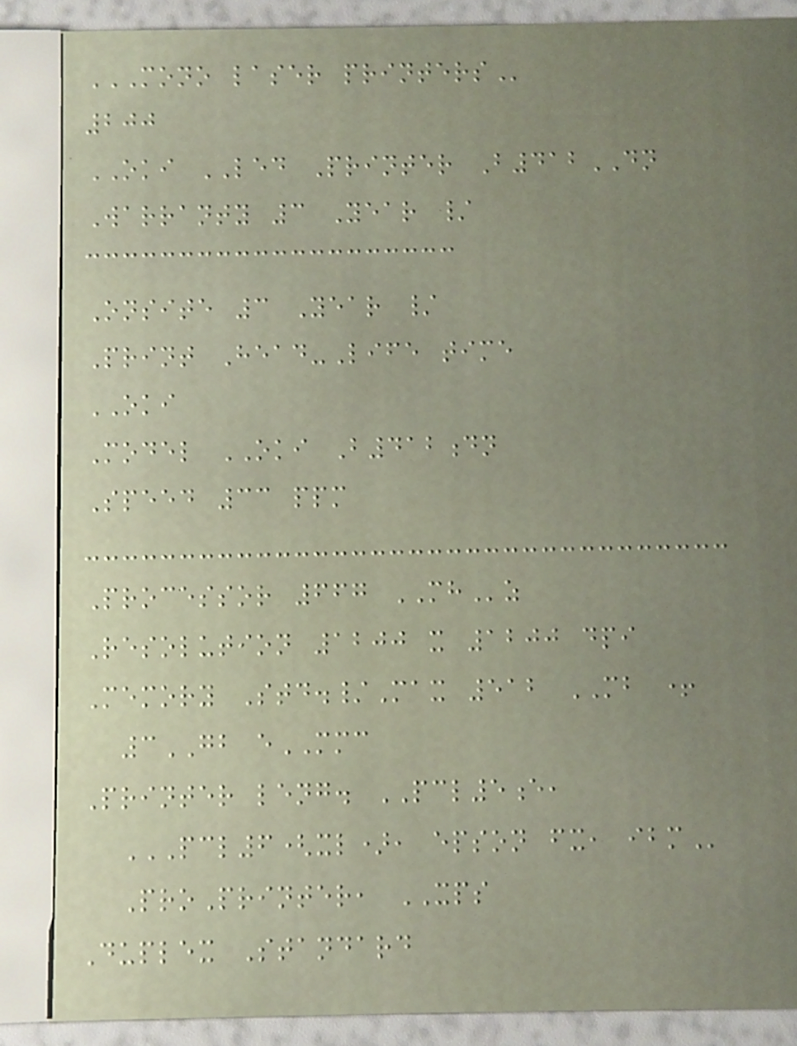MONO LASER PRINTERS
200
OKI LED Printer B412DN
Warranty 3 Year /
Onsite 3 Year /
Print Head-Life time
OKI
Model OKI B412dn
Speed 33 ppm
Processor 667 MHz
Resolution 1200 x 1200 dpi
Memory Std./Max 512 MB +
3GB eMMC
Printer leng. PCL5e,
PCL6(XL), EPSON FX, IBM
ProPrinter, XPS
Duplex Standard
